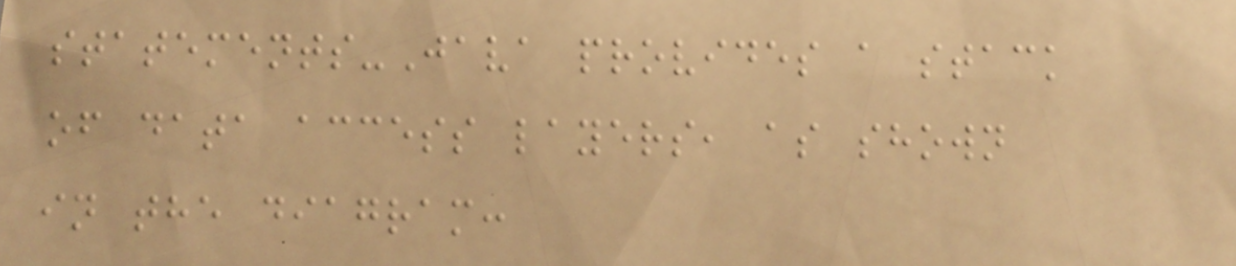statements-Java provides a stack
of data access layers, as shown
in the diagram:
